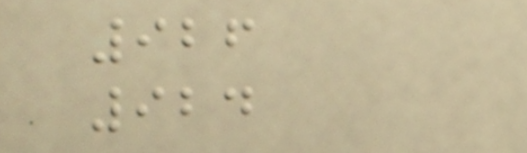926
924
